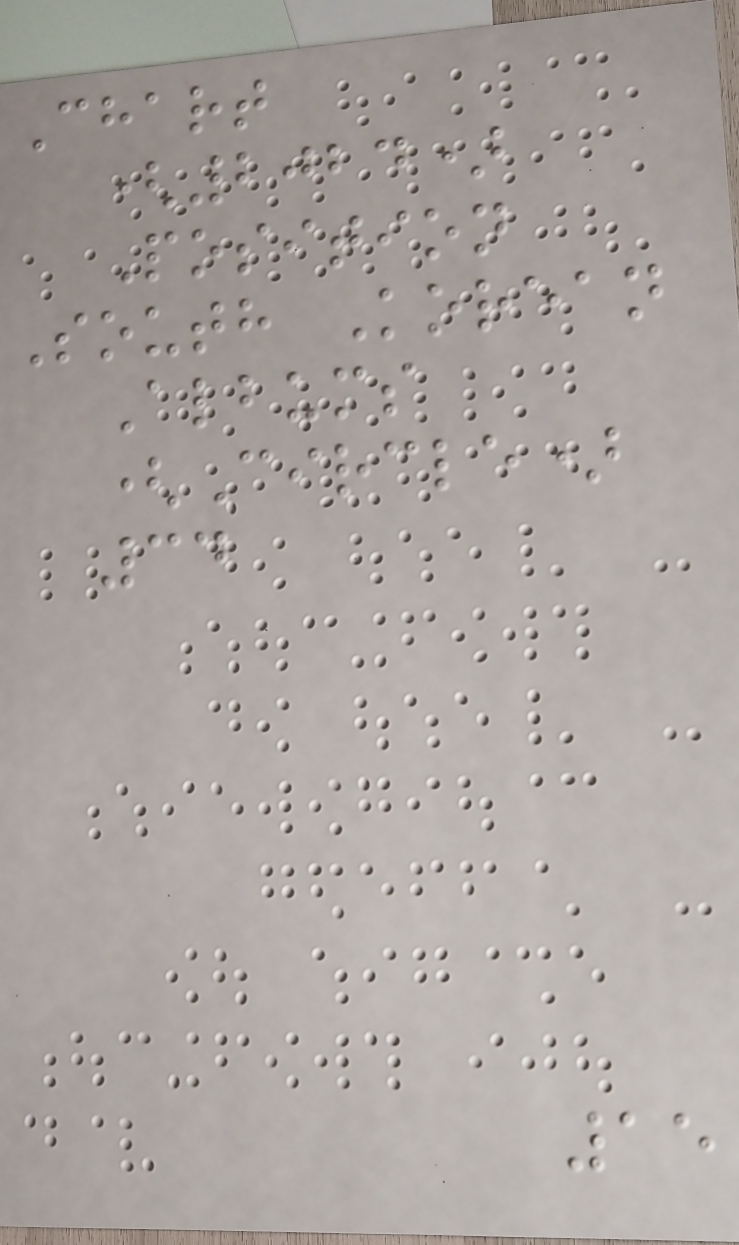Chart
(2024)
Position
South Korean
Albums
(Circle)
34
15
